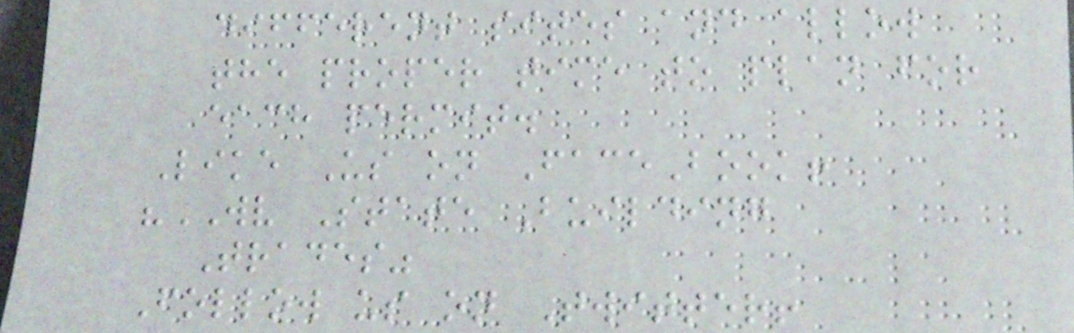different sites and allow
the proper time to plan for
each permit.
Like Us on FaceBook!
"WV State Building
Trades"
Follow us on Twitter!
